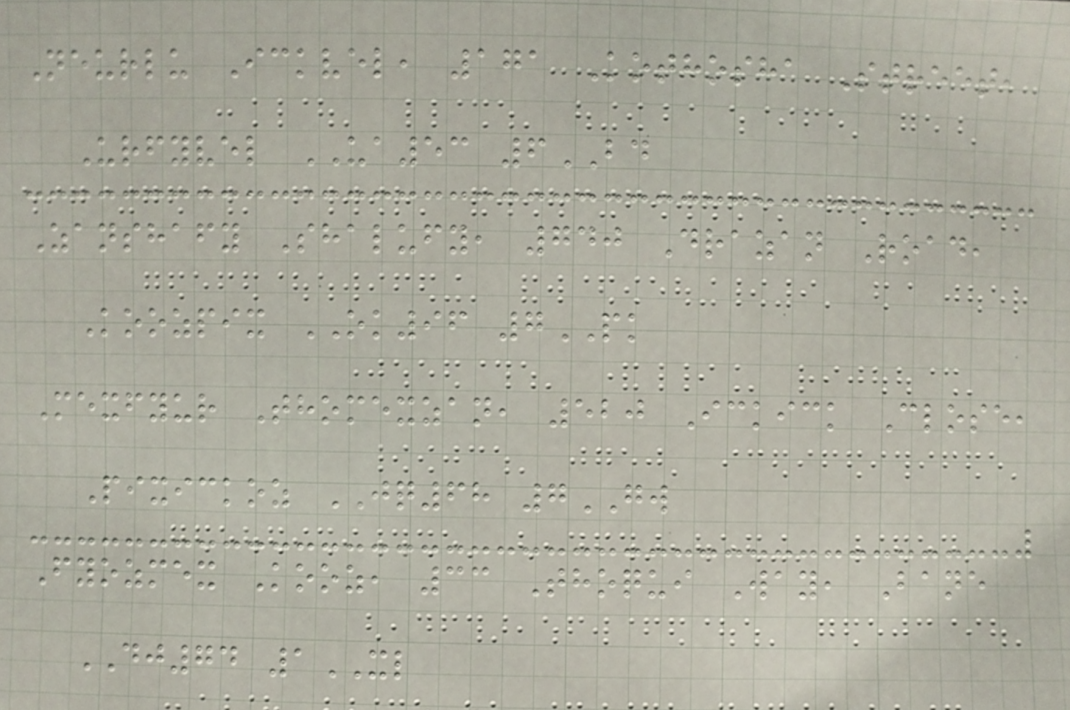Neurlu Ickvel, 171 Kothosha Street,
Urfyvel UA53 6BD
Zanshafy Shalufy, 740 Drazan Road,
Koozpix OK96 7PK
Mexfyur Thomexzan, 520 Ickick Close,
Pixickoz JQ68 7GW
Fyozmex Kooz, 33 Thoqui Way, Bane
DJ74 1XL
